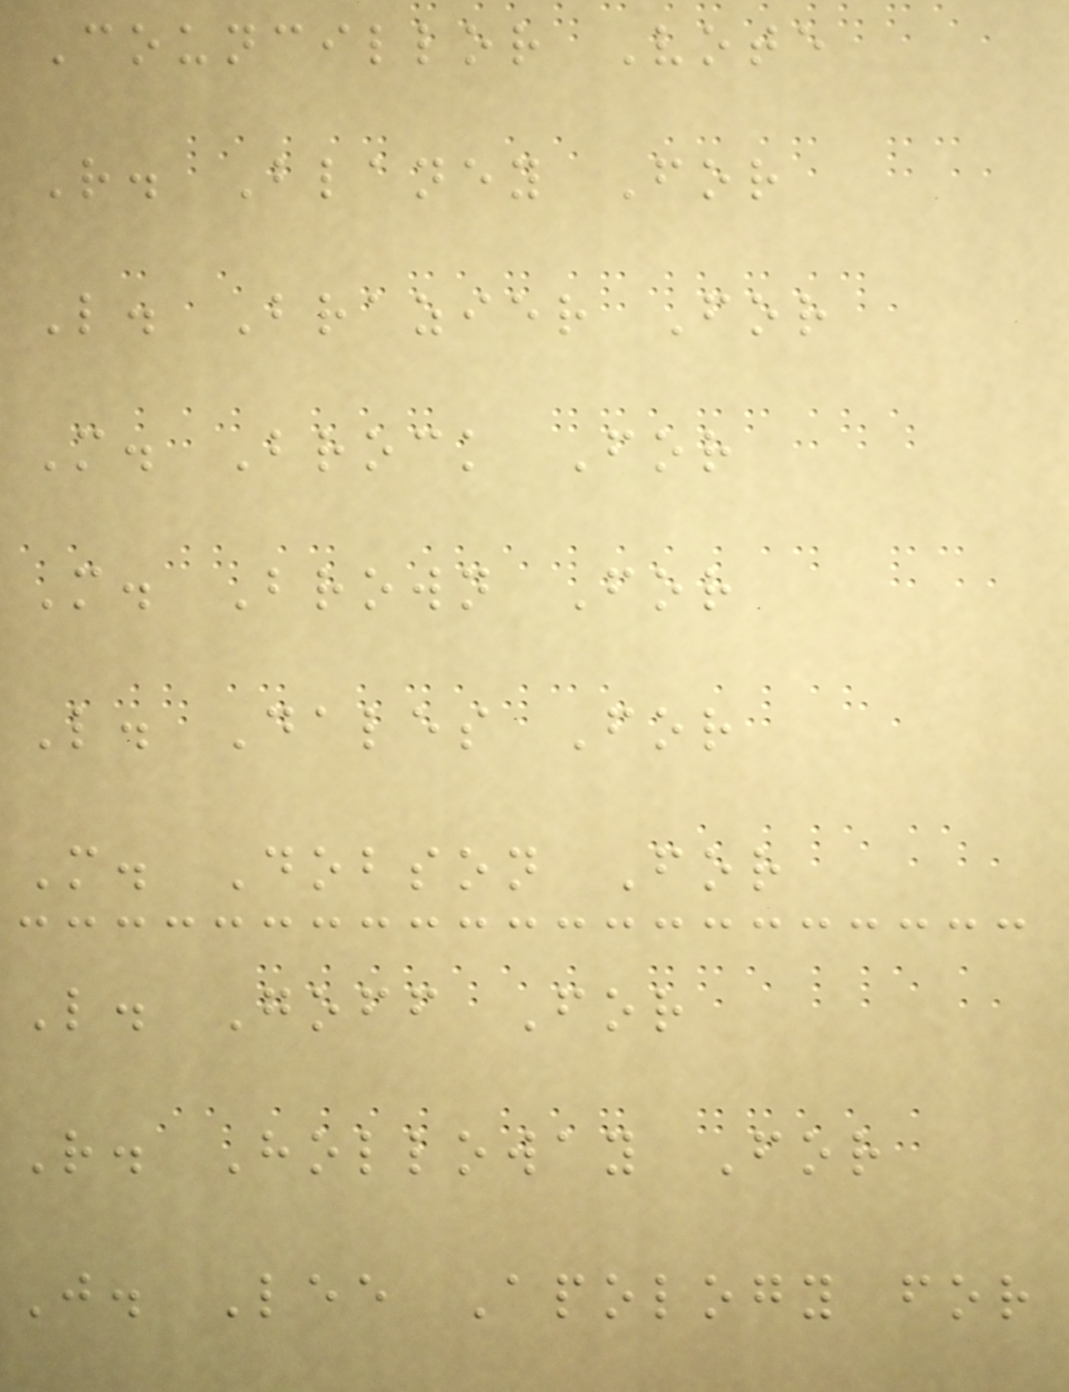Councillor Vote
R. Blaney For
L. Brazier For
M. Brock For
M. Brown For
L. Dales For
M. Dobson For
L. Goff For
R. Holloway For
J. Lee Apology for
